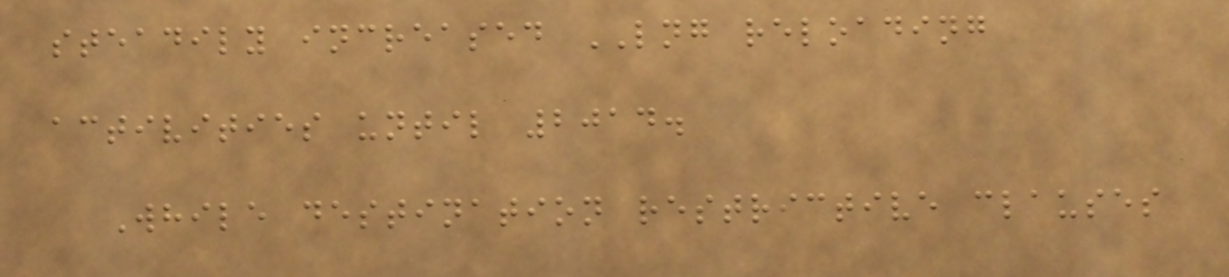steadily increased LNG reloading
activities until 2014.
While destination restrictive clauses
